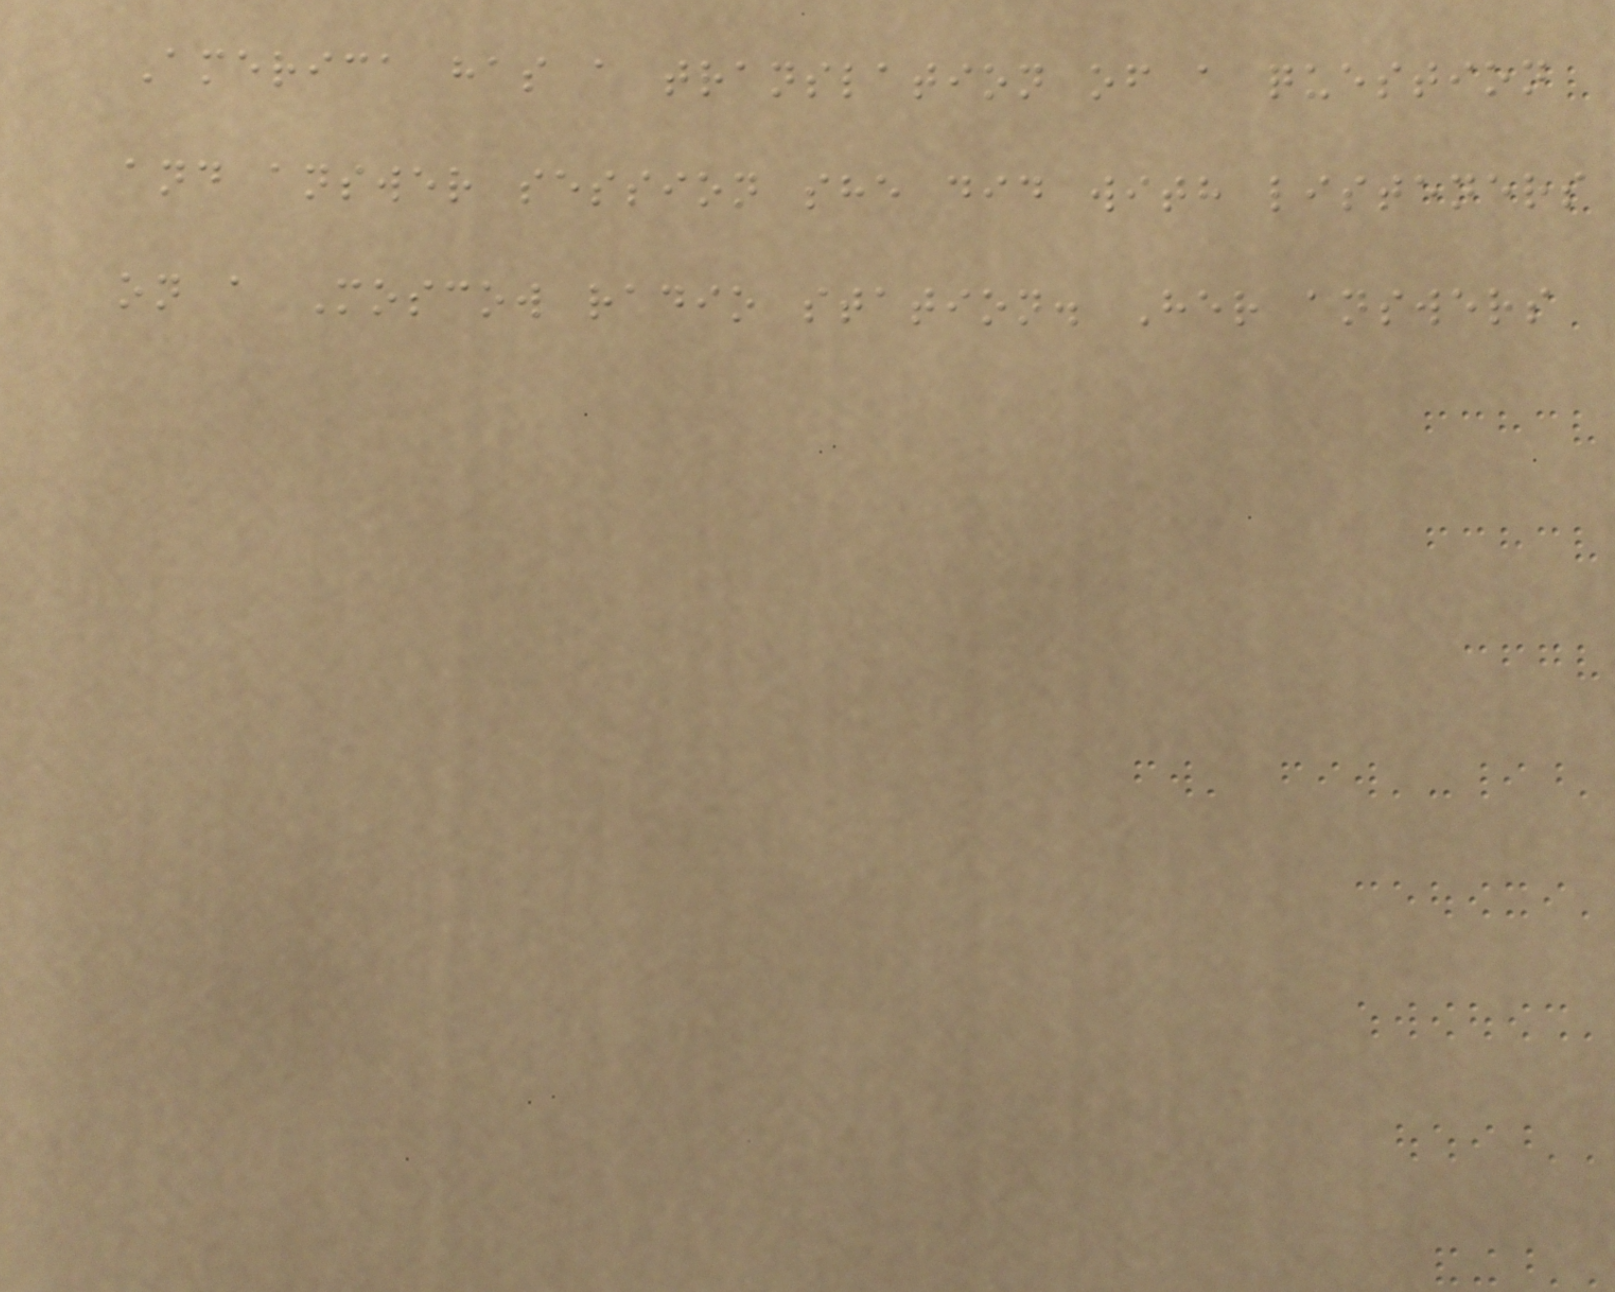America has a translation of a question
and answer session she did with listeners
on a Moscow radio station. Her answers
